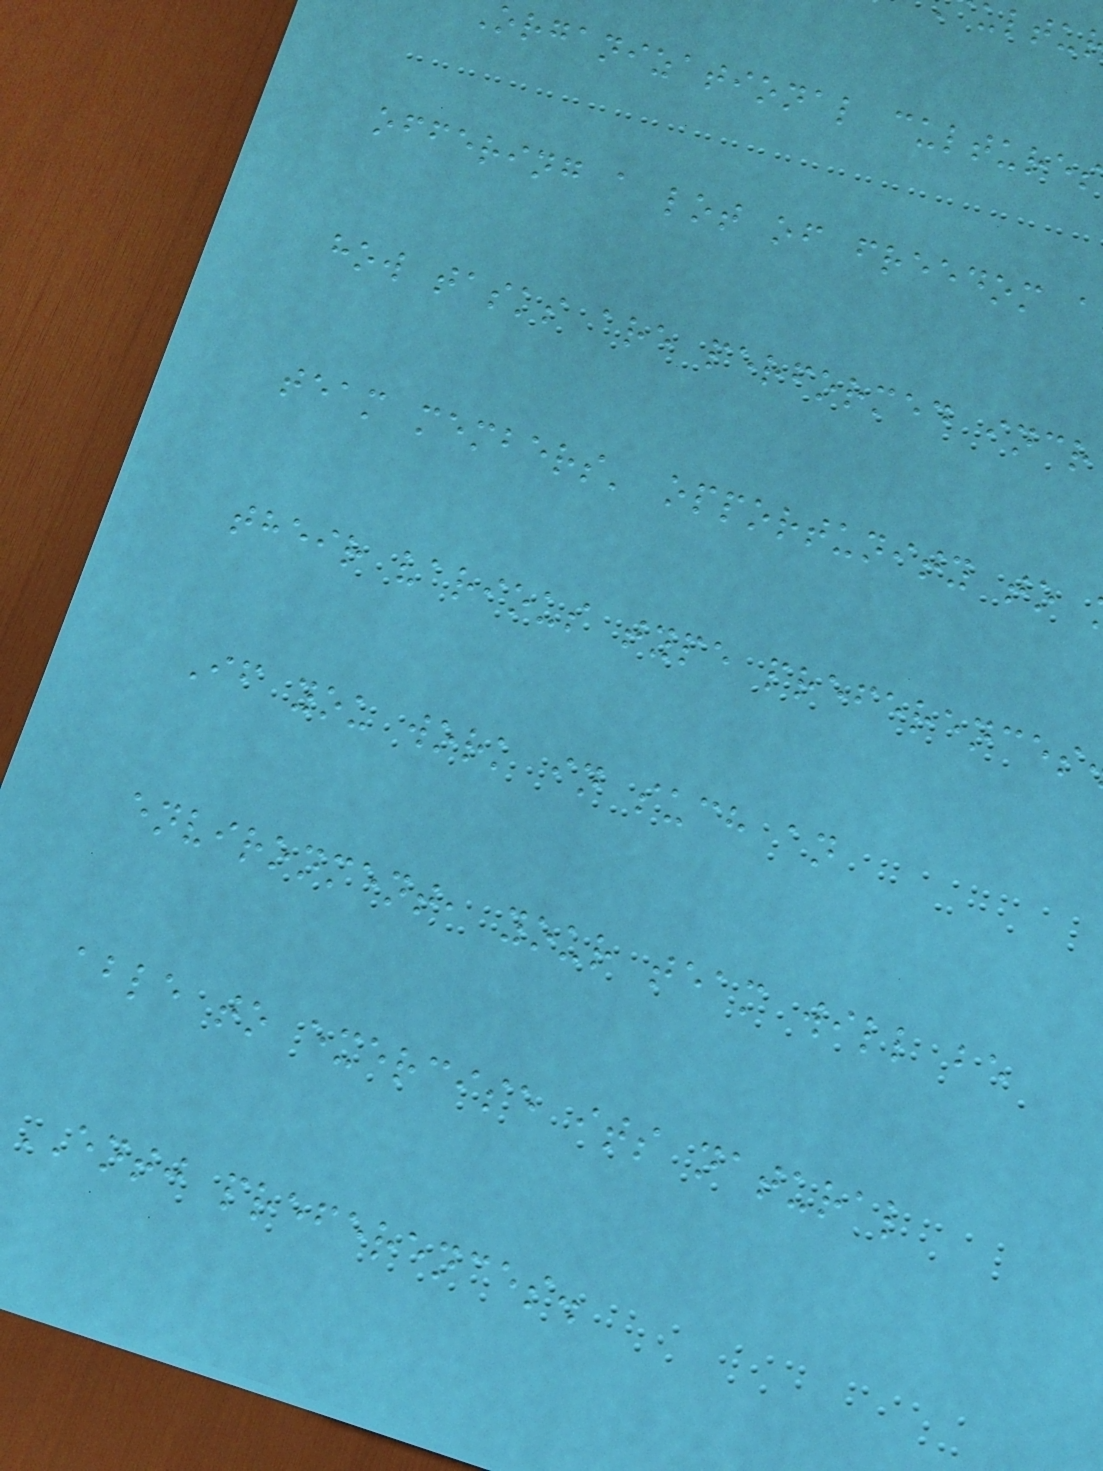organizational culture
offering a lot of freedom a
how tasks are performed incr
team members' opportunity to
their various type preferences
If you work in such an
environment, your team will be
able to exercise its natural
ENTJ preferences.
